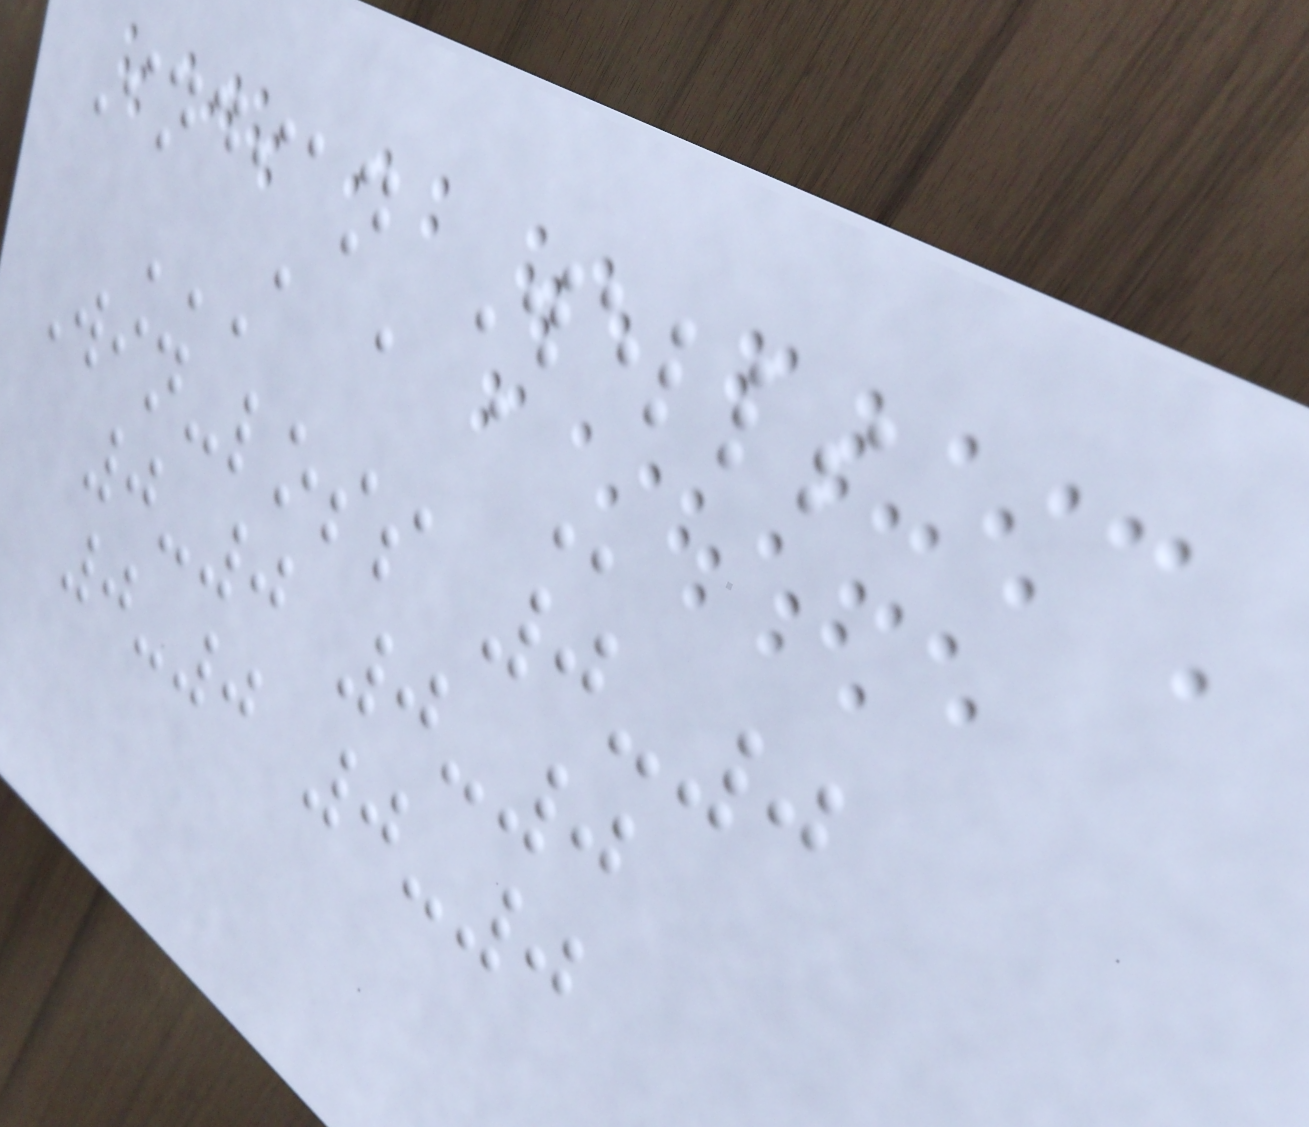Indian Wells
A A A
Win-loss 0-0
0-0 0-0
0-0 0-0
